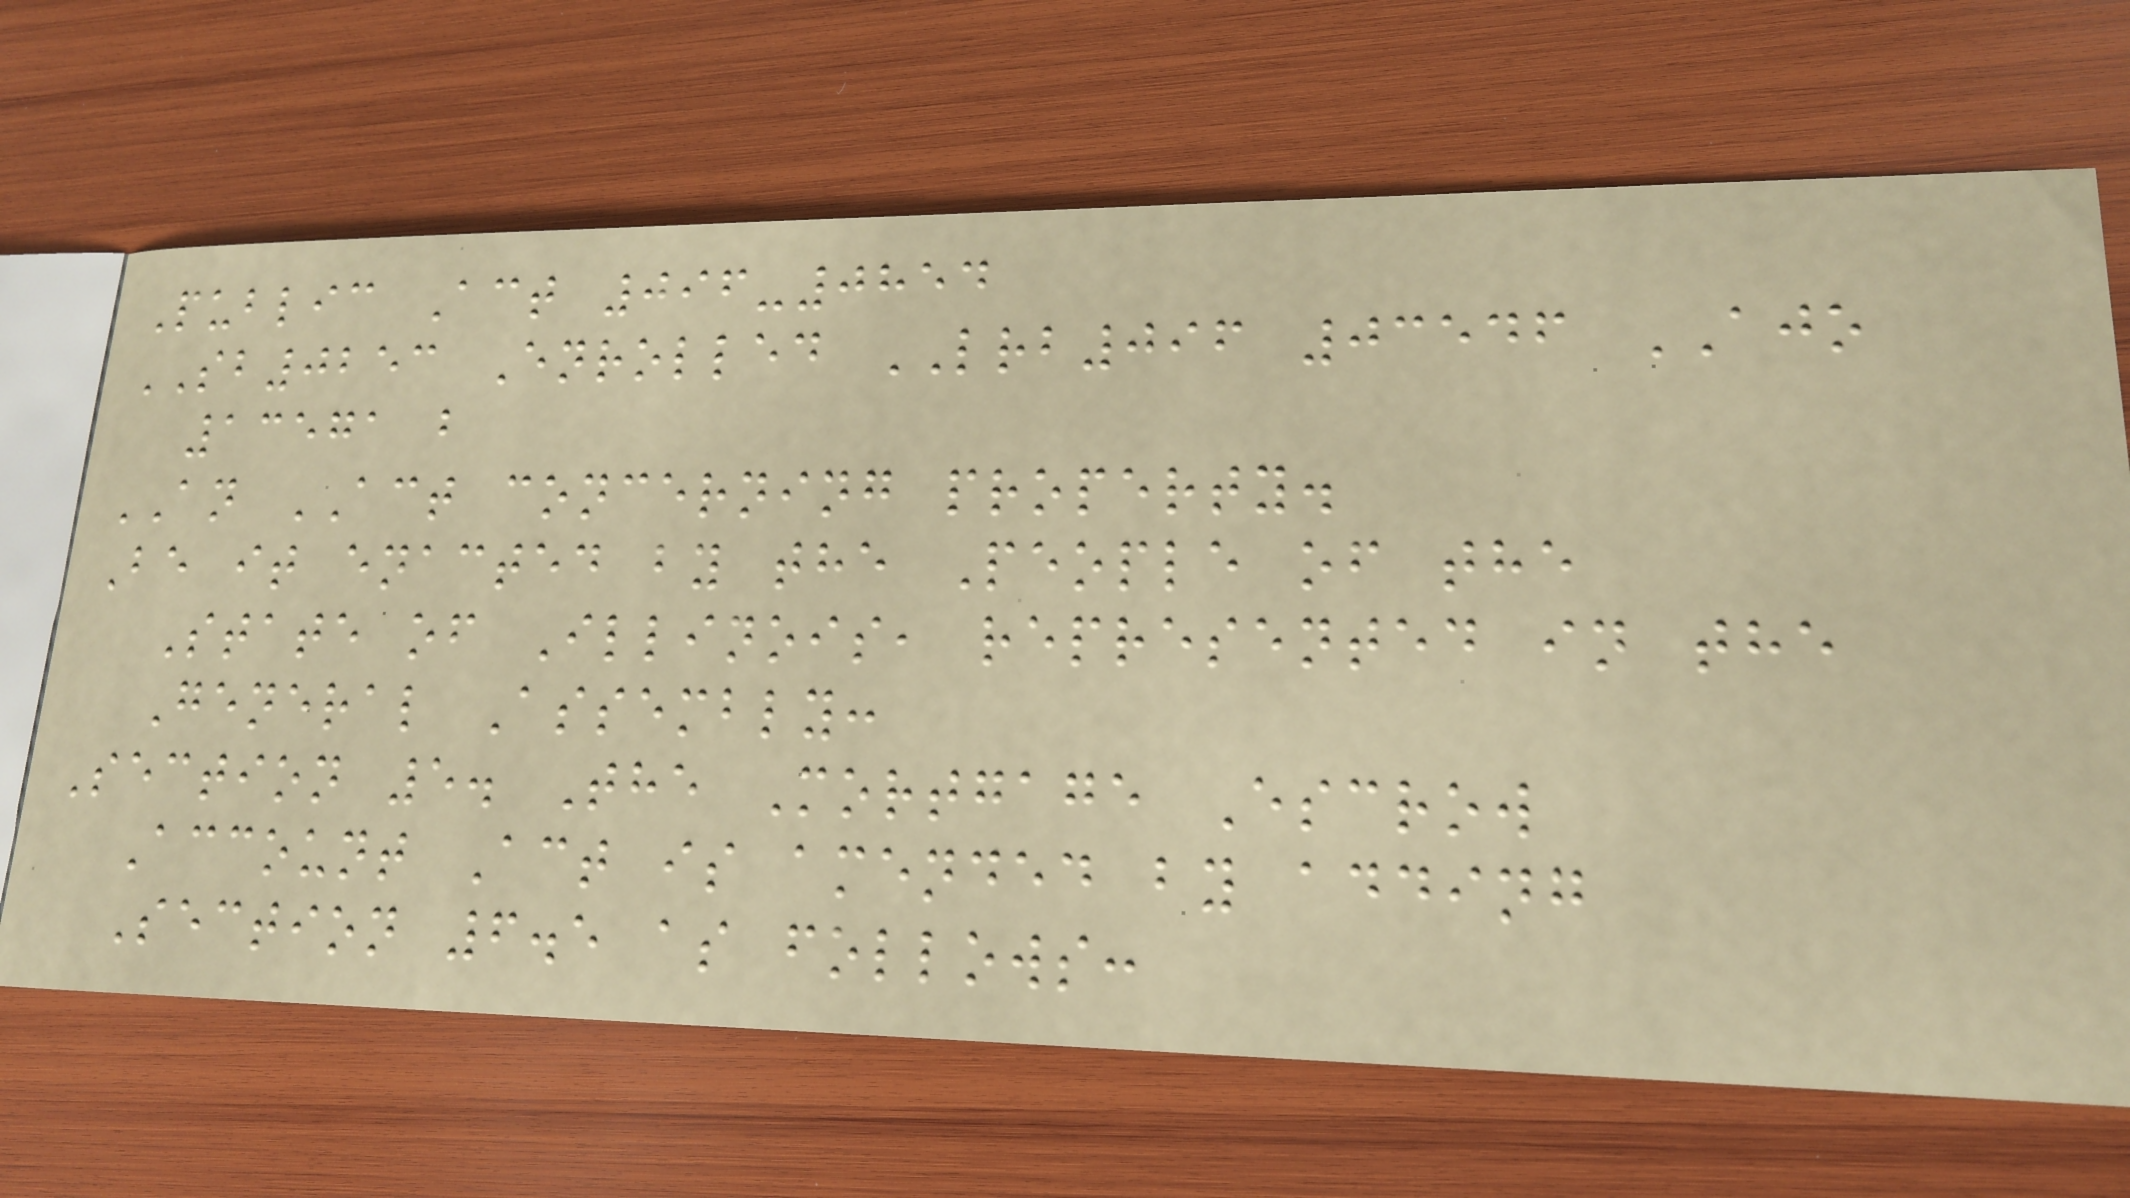Public Act 096-0854
SB0253 Enrolled LRB096 03546 AJO
13571 b
AN ACT concerning property.
Be it enacted by the People of the
State of Illinois, represented in the
General Assembly:
Section 5. The Mortgage Escrow
Account Act is amended by adding
Section 6.5 as follows:
